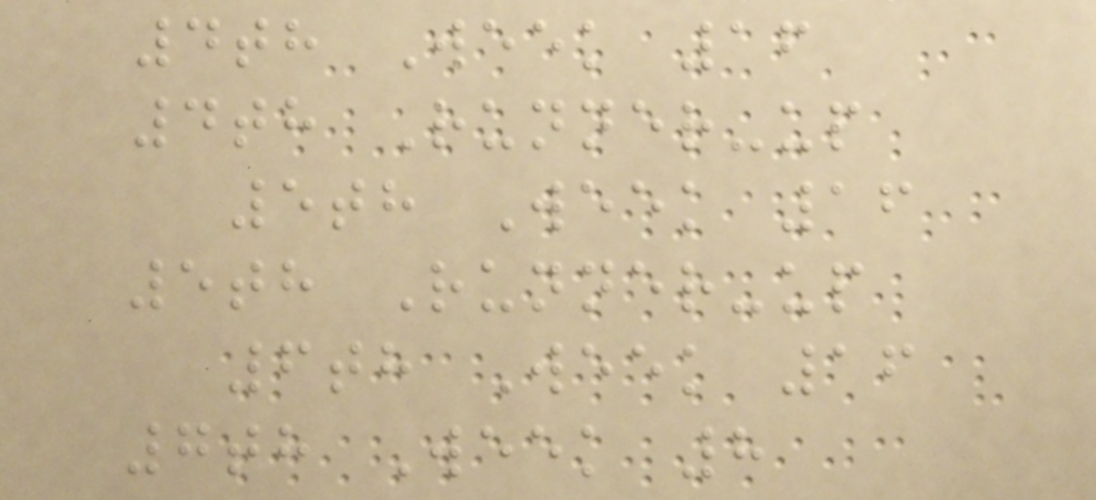4th Week 16
4th Runner-up
5th Week 16
5th Runner-up
6th Week 16
7th Week 8
